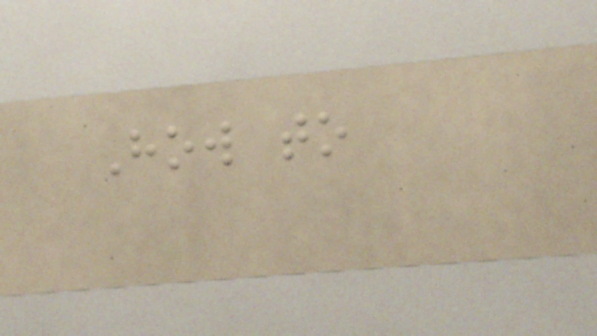How to
